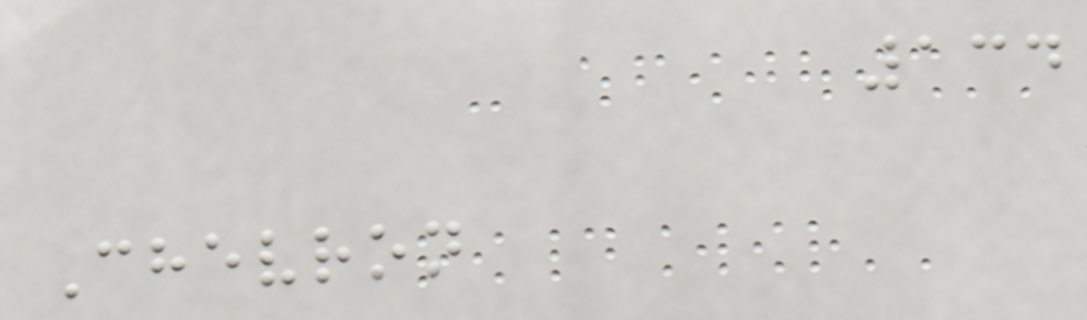134
Chevron
